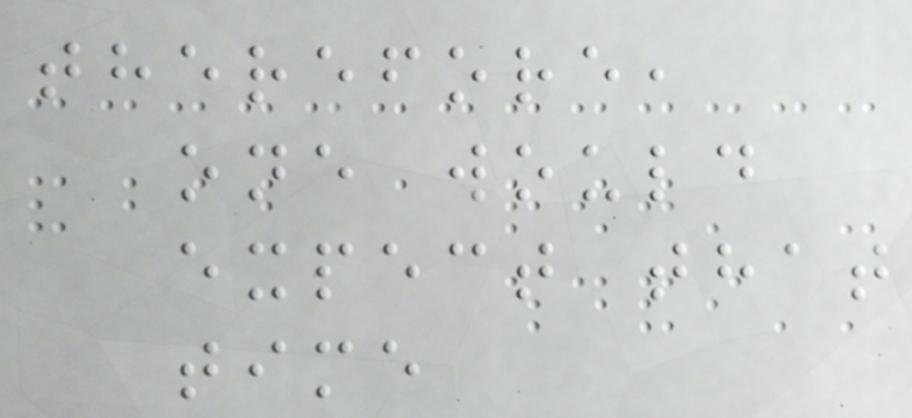therefore,
one would
expect that
time
